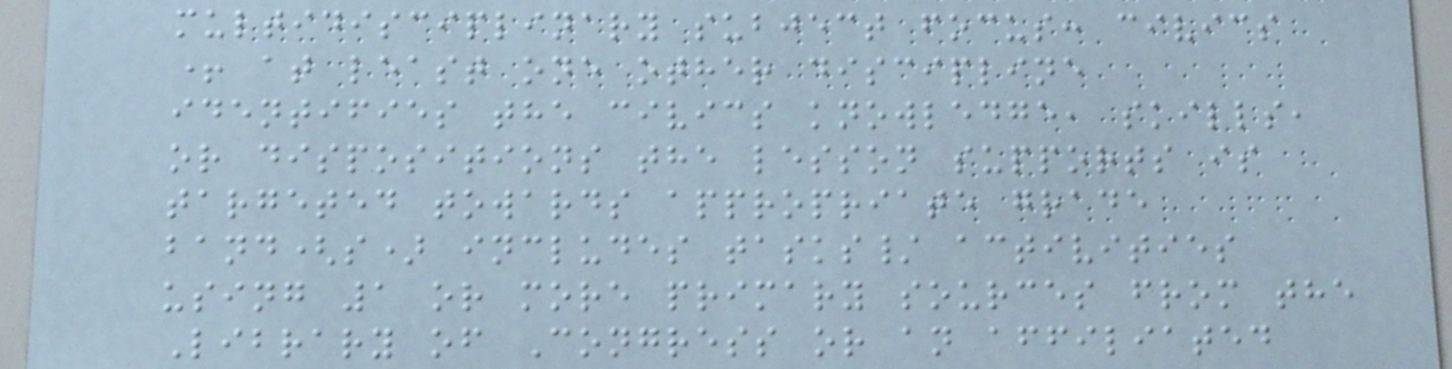multidisciplinary subject focus: civics
+ at least one other discipline
identifies the civics knowledge, skills,
or dispositions the lesson supports is
targeted towards appropriate grade
band(s) includes tasks/ activities
using 1 or more primary sources from the
Library of Congress or an affiliated
